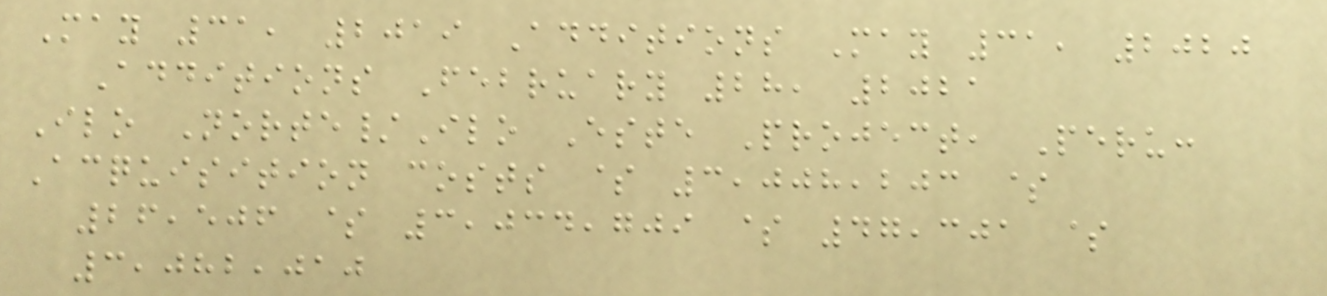May 31, 2019 Additions May 31, 2020
Additions February 28, 2021
Ilo Norte/Ilo Este Project, Peru:
Acquisition costs $ 3,008,203 $
26,506 $ 3,034,709 $ 47,301 $
3,082,010
